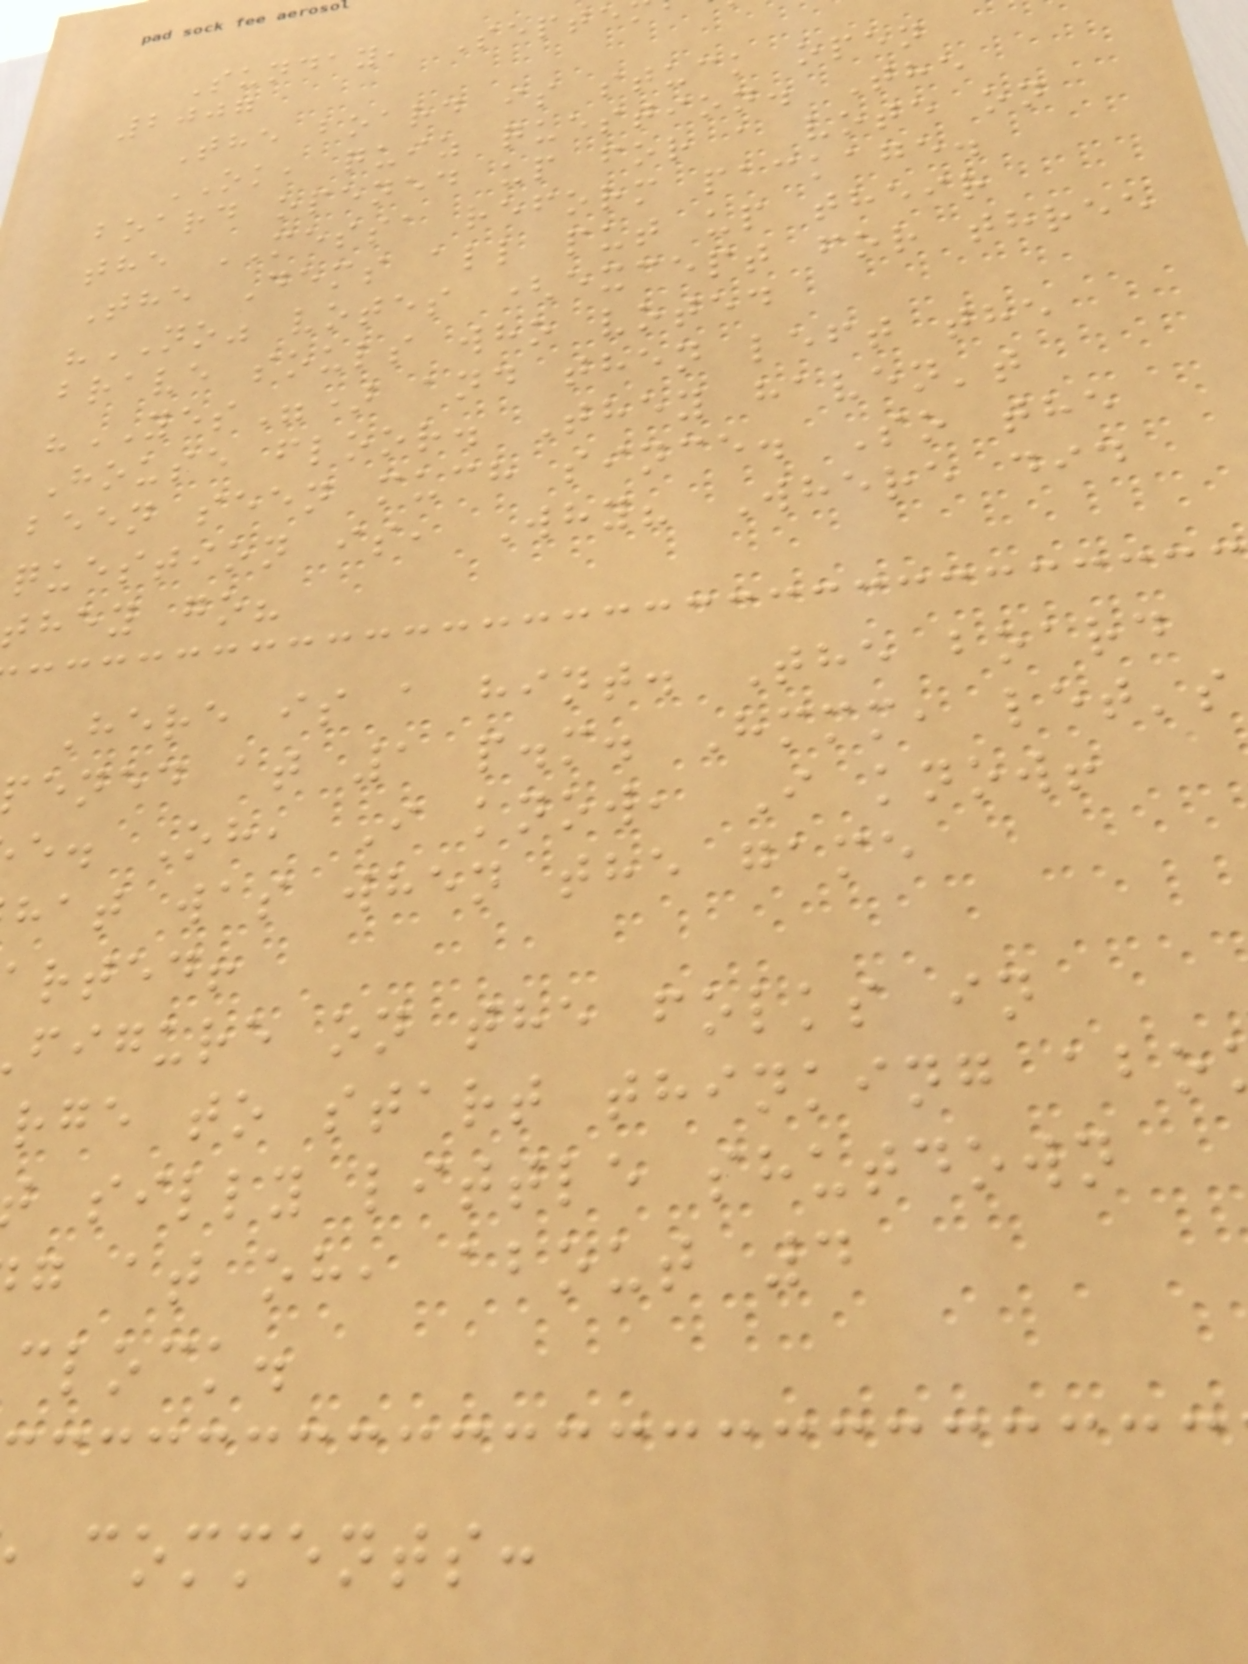Sunday, Septe
2007
The board is stuck open
OK, quiz question. The
board opened up for a vote on
the MESSA reform package.
The Dems all put up their
"NO" votes (except for three
brave souls who voted
"YES") and then left the
House floor. They haven't
been seen much since. So the
question is, Why? Where did
hey go?
Here is a hint. The board
ened at 1 p.m. Hmmm, let's
e. Oh, I know, I know!
hat was when the game
rted!
figure on the folks in
rge to start thinking abo
silly little shutdown
g at oh, about 4
clock.
comments:
